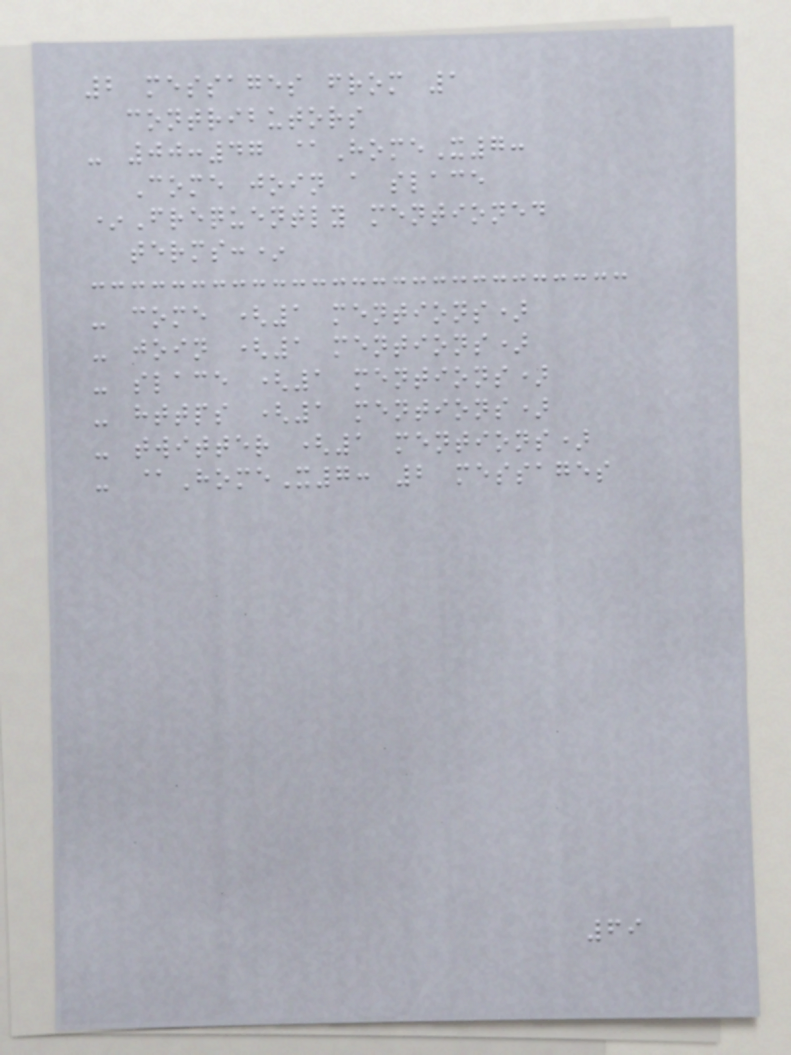2 messages from 1
contributors
- 00:47 @HomeX7:
Come join a slace
*Frequently mentioned
terms:*
- come (1 mentions)
- join (1 mentions)
- slace (1 mentions)
- https (1 mentions)
- twitter (1 mentions)
- @HomeX7: 2 messages
69
